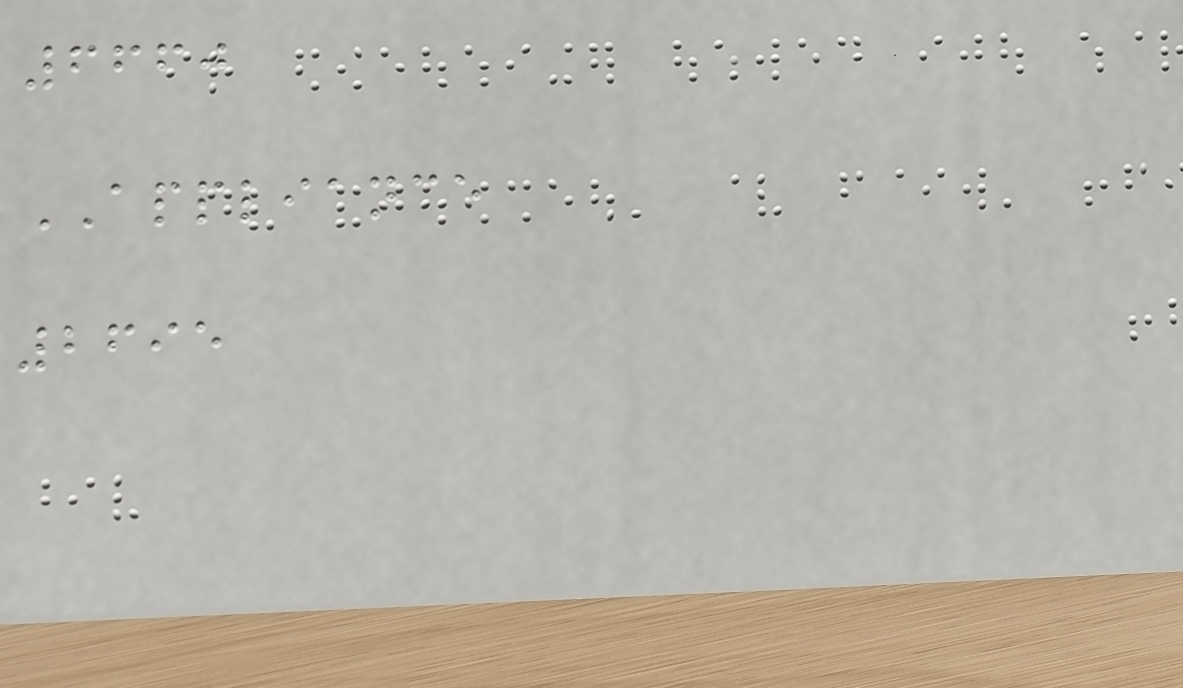6660
APPLIANCE
2695
